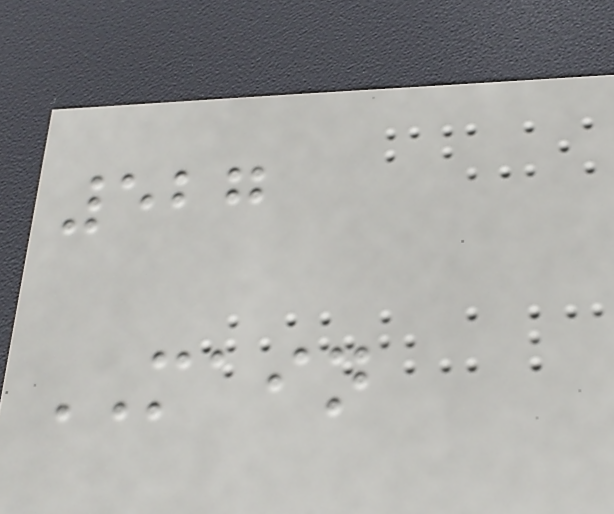527
MAIN
